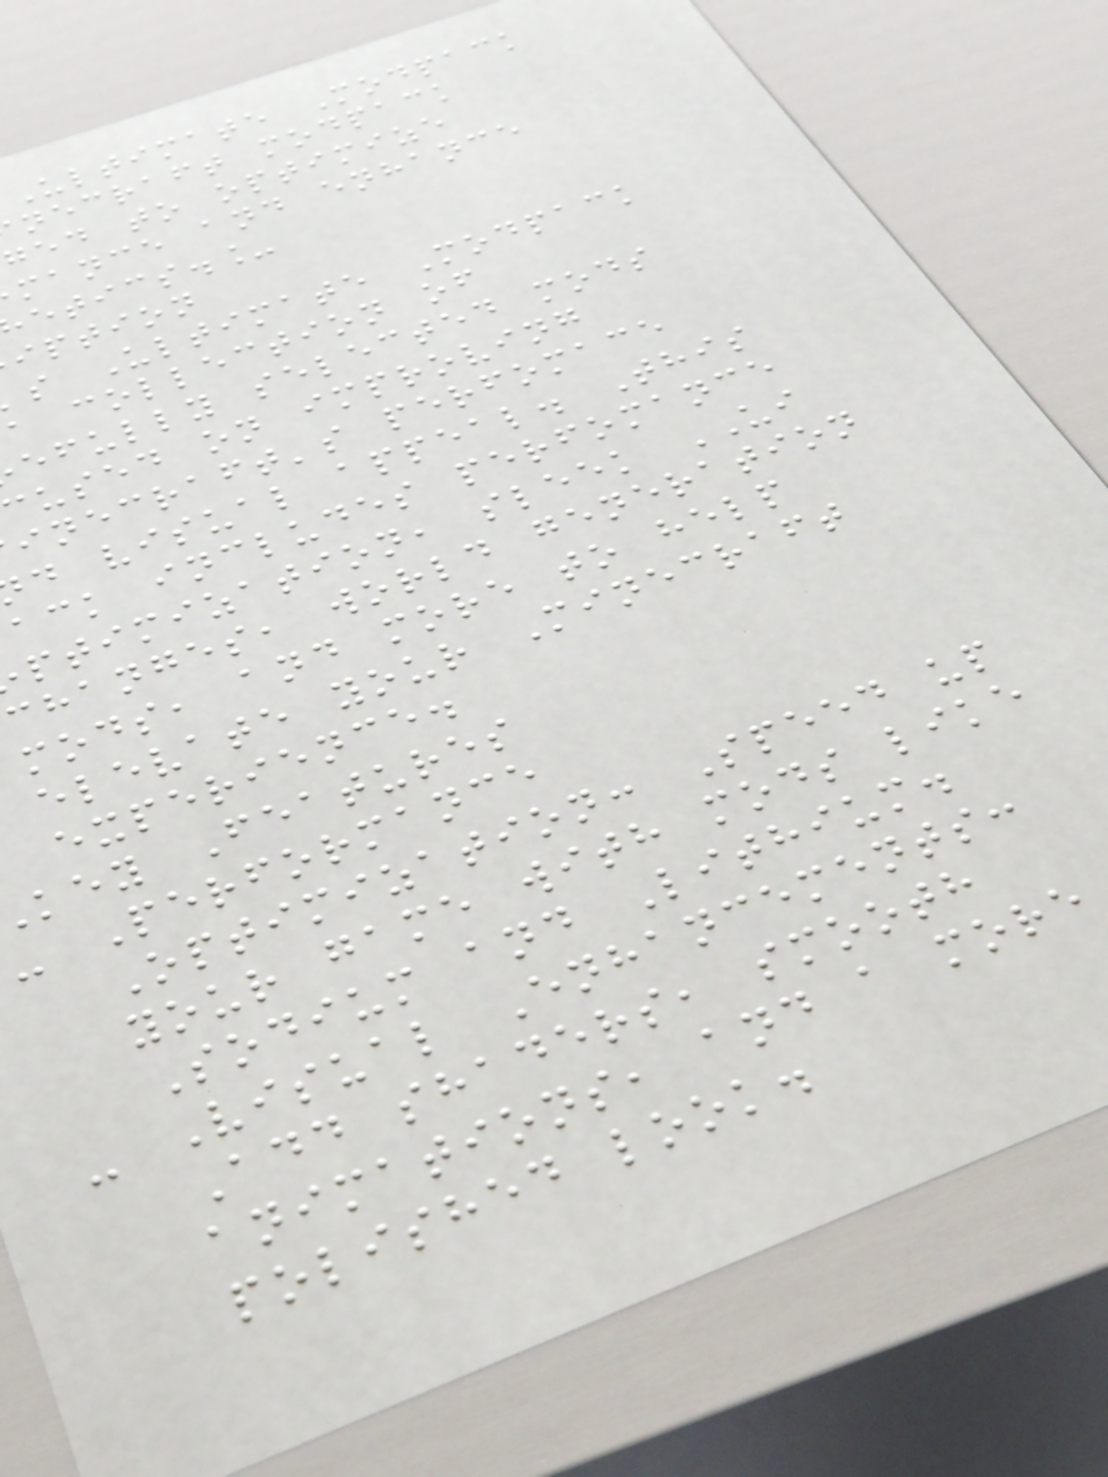Ultimate Modpack
necraft modpack
ged to optimize
mance and enhance
etics._
iption
s Ultimate Modpack
a collection of
efully selected mods
cused on improving
inecraft's perfomace
d visual appeal. This
ack includes perfomance
ptimization, sleek UI
changes, world generation
mods, and more to help
elevate your Minecraft
experience.
key Features
- Performance
Optimization: Speed up
your game with mods like
Sodium and Lithium.
- Visual Enhancements:
Add shaders, smooth
animations, and a more
polished look.
